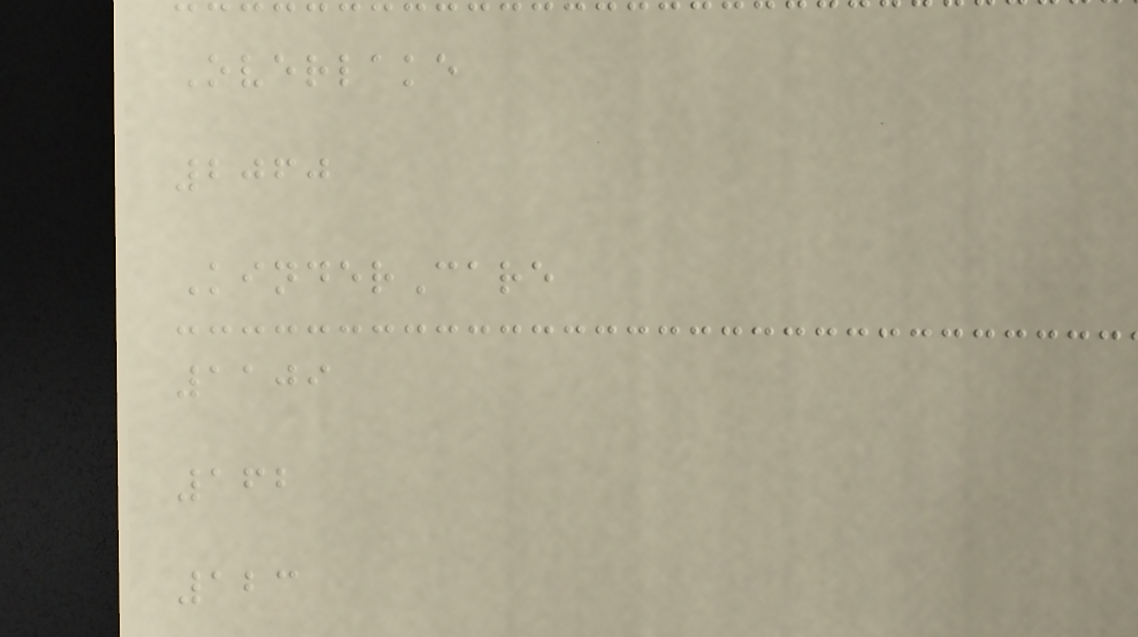Overlake
2060
KinderCare
1109
162
123
